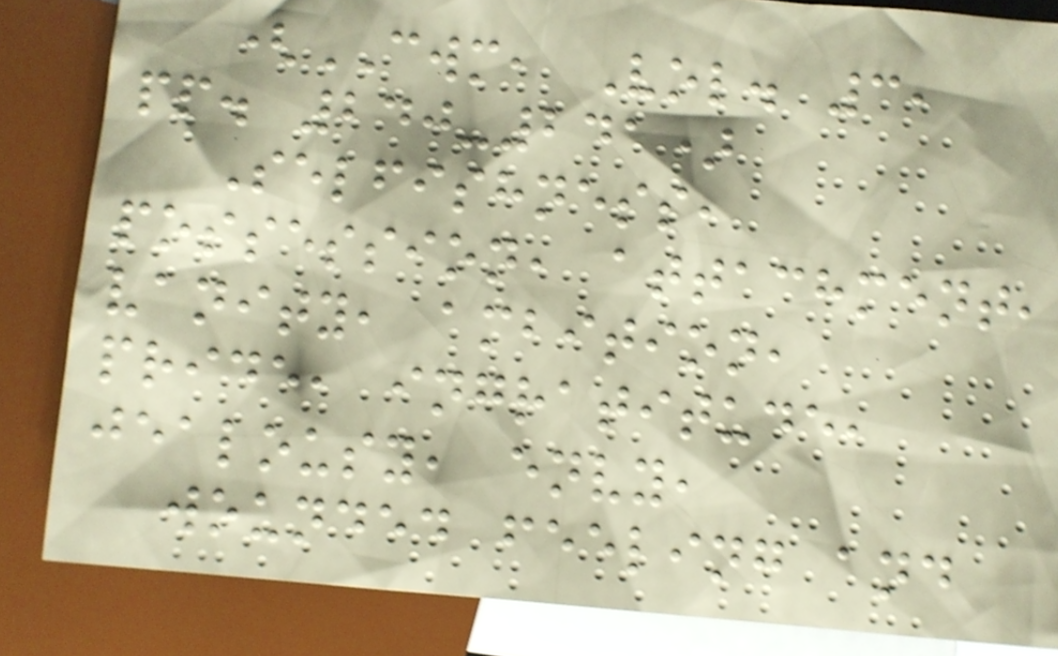(CWM, Vol. 3,
pp. 240-241)
Selfishness,
possession, attachment,
vanity, ambition,
pride, ingratitude,
jealousy, envy,
wounded feeling and
